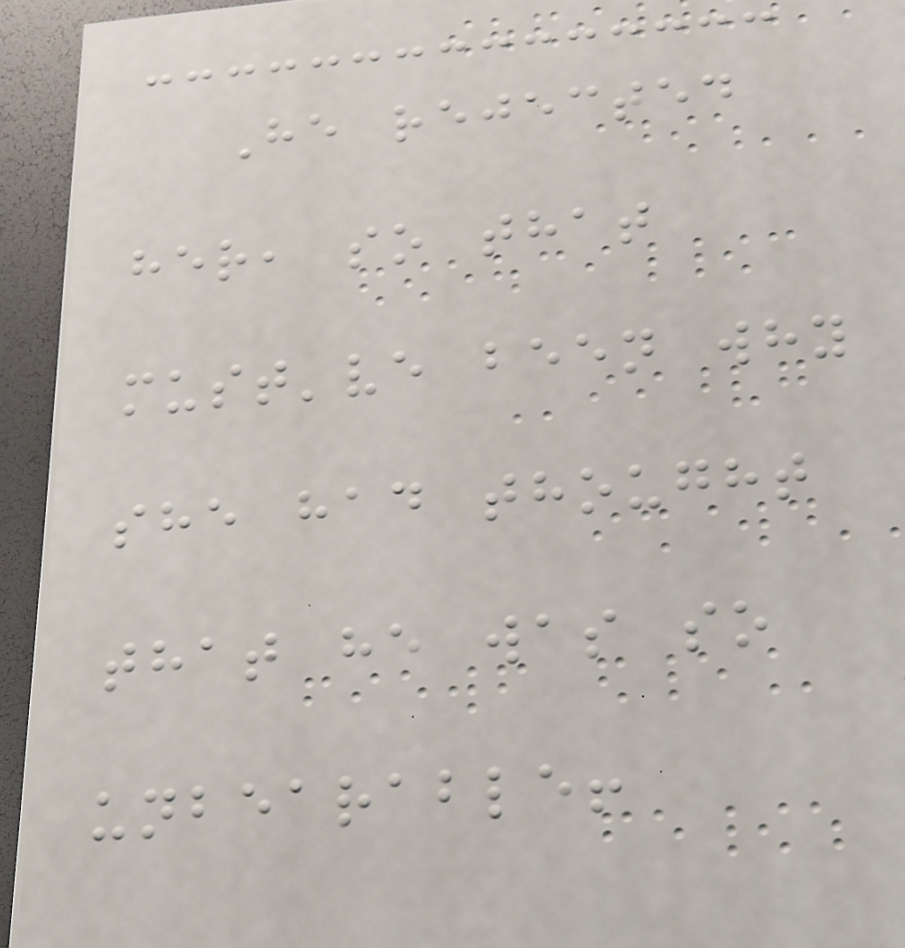He rejected
her, so that
must've been why
she had thought
that he was so
unbearable!
